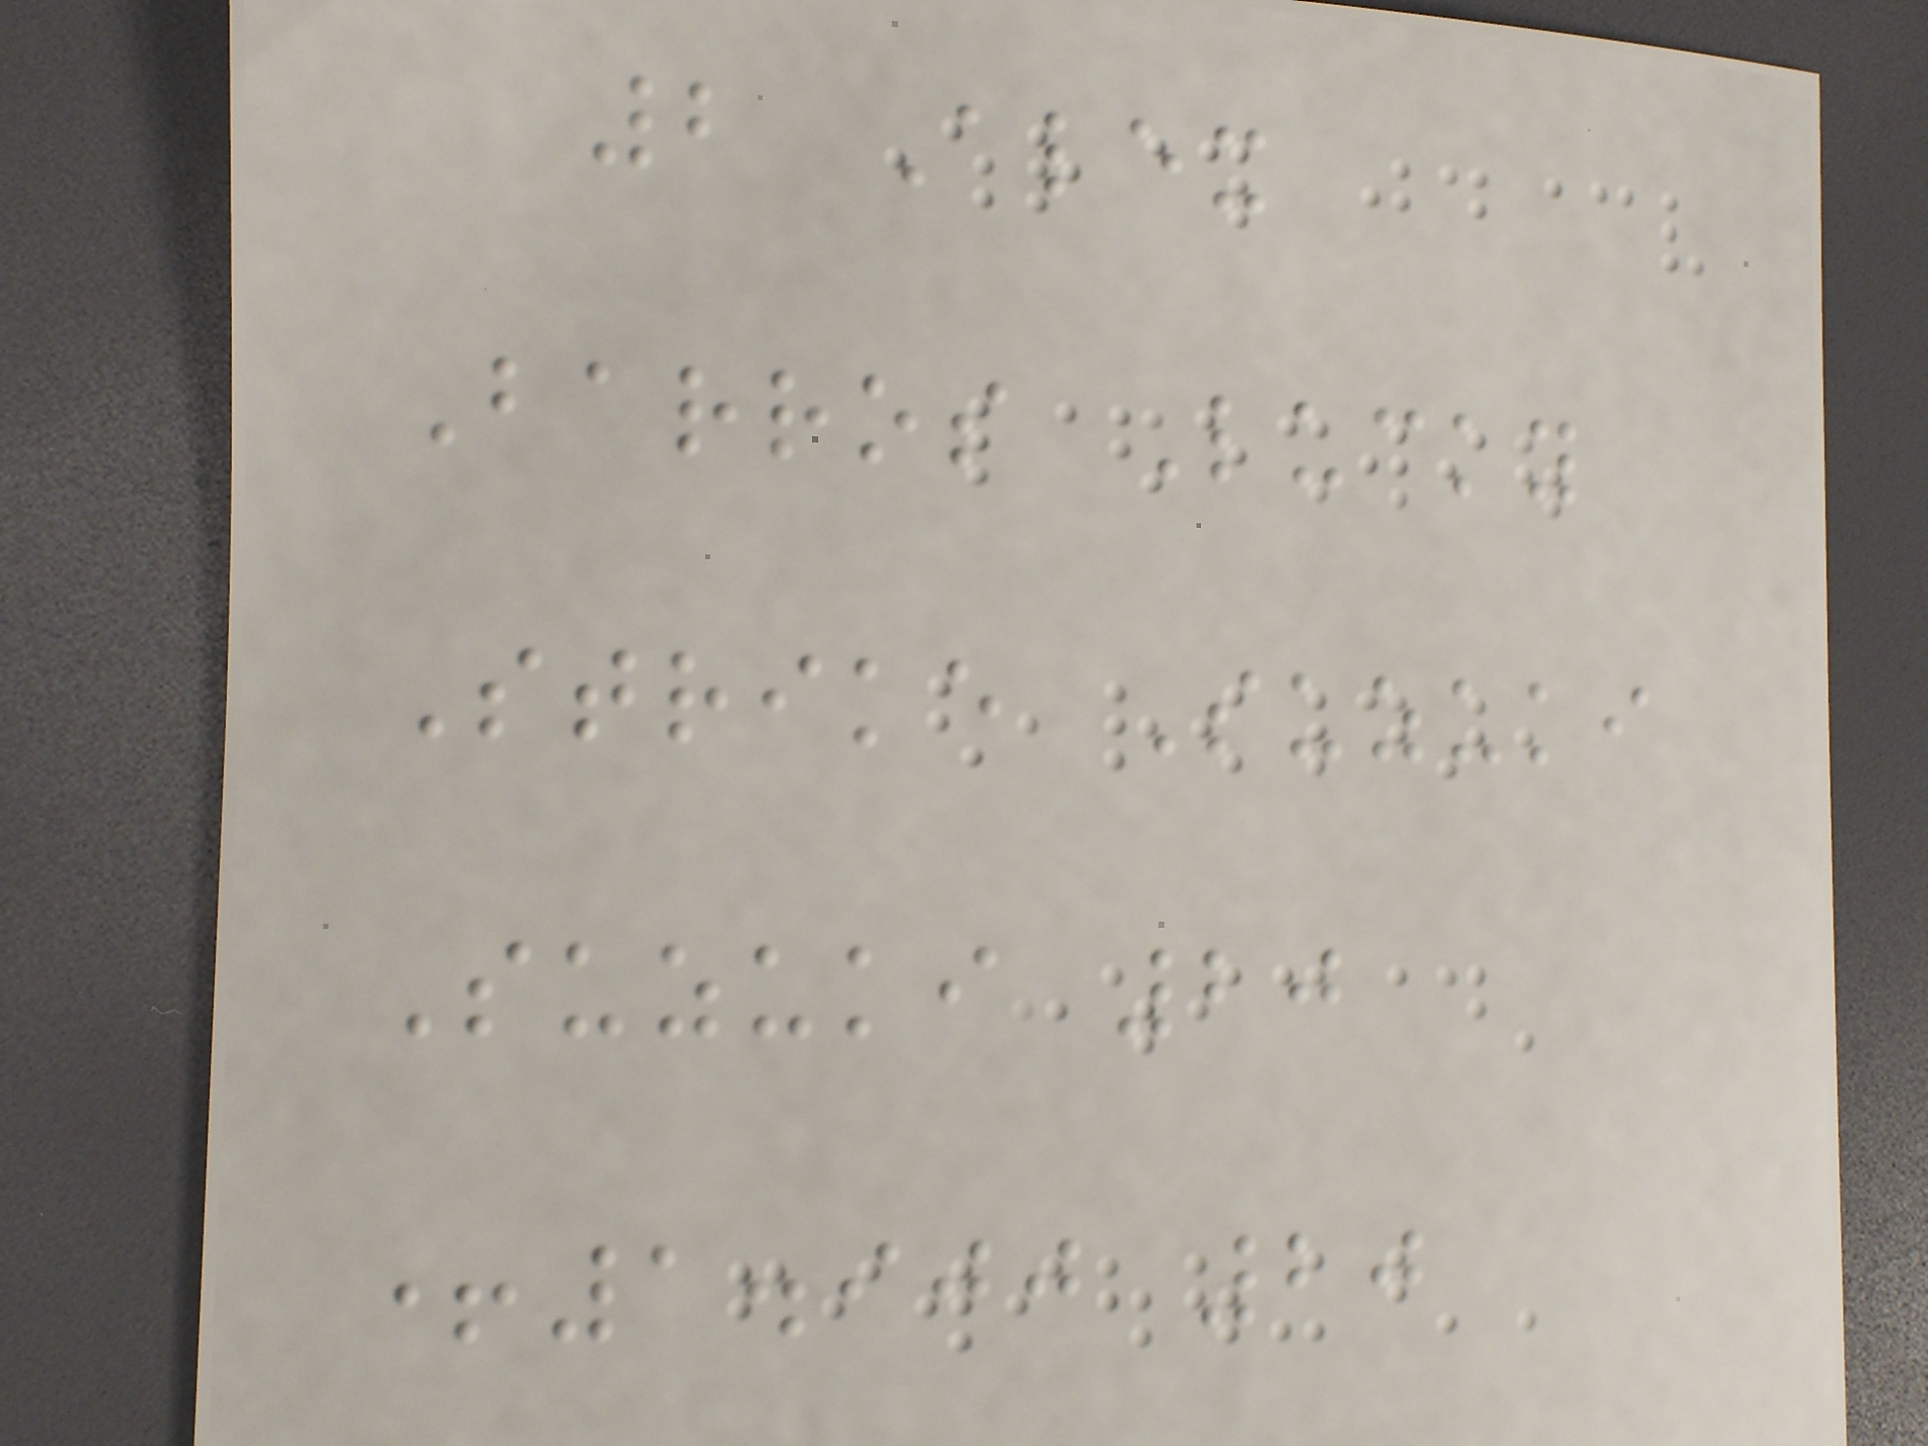2 Alex
Barros Lucky
Strike Suzuki
Suzuki 20
+1.900 20
